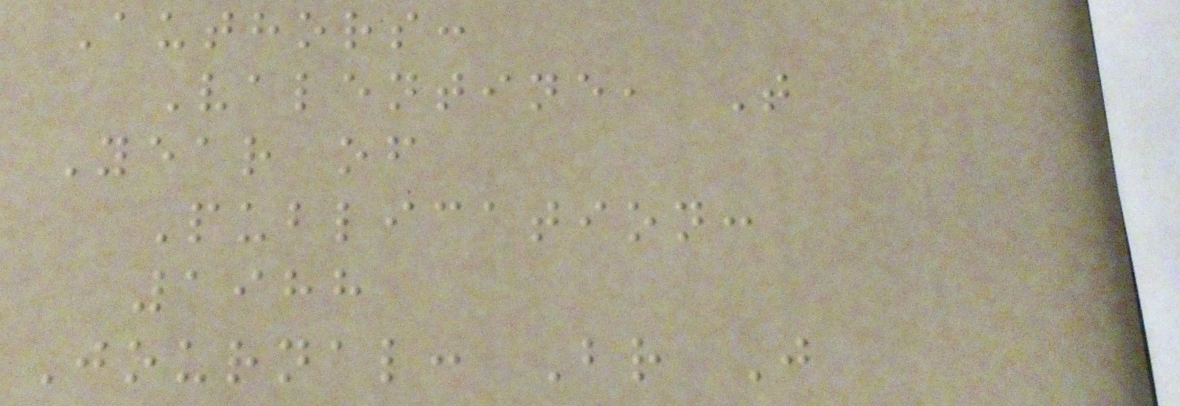Authors:
Valentine, T
Year of
Publication:
1988
Journal: Br J
